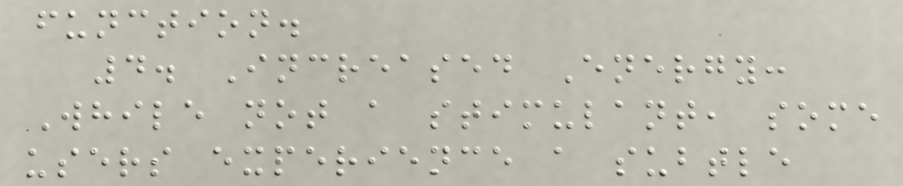function.
4. Increased Energy:
While not a stimulant, some
users experience a subtle
